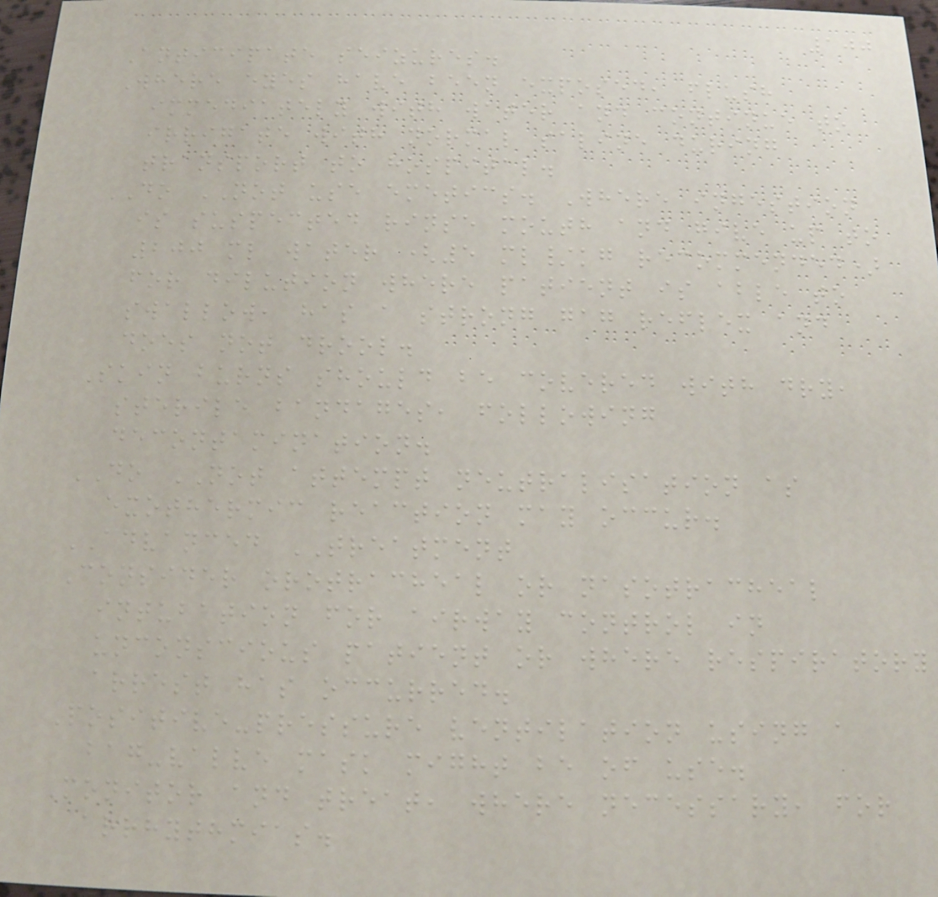100
Anticipate seizures.
Where eyes have been exposed, flush
immediately with water and continue to
irrigate with normal saline during
transport to hospital.
DO NOT use emetics. Where ingestion
is suspected rinse mouth and give up to
200 ml water (5 ml/kg recommended)
for dilution where patient is able to
swallow, has a strong gag reflex and
does not drool.
Skin burns should be covered with dry,
sterile bandages, following
decontamination.
DO NOT attempt neutralisation as
exothermic reaction may occur.
ADVANCED TREATMENT
Consider orotracheal or nasotracheal
intubation for airway control in
unconscious patient or where respiratory
arrest has occurred.
Positive-pressure ventilation using a
bag-valve mask might be of use.
Monitor and treat, where necessary, for
arrhythmias.
